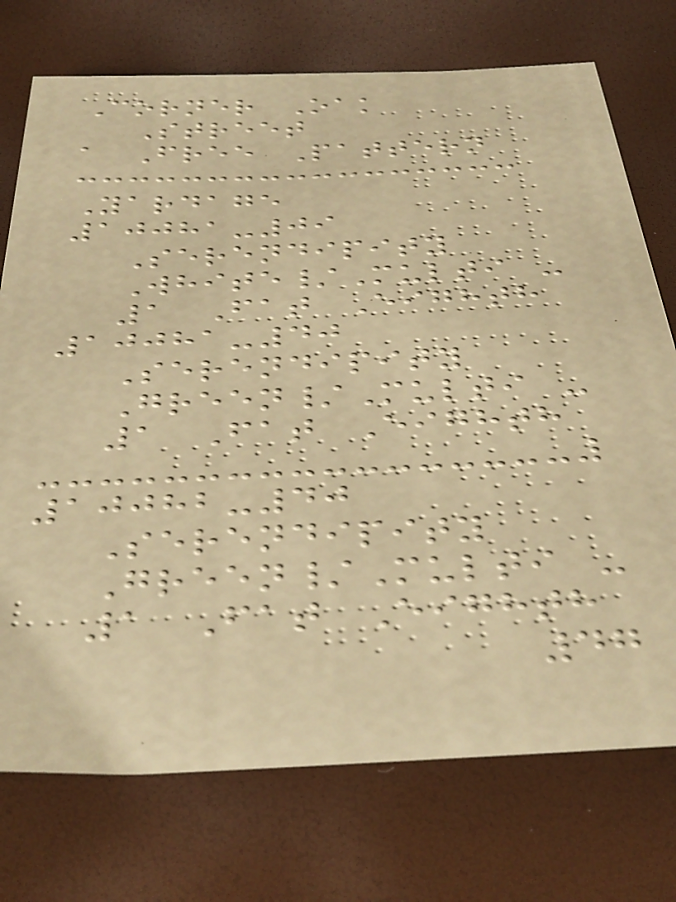Corner Oak
Street
a Free Pattern
Yardage
10081-09
Serendipity
White/Multi -
1 Fat Eighth
10081-40
Serendipity
Green/Multi -
1 Fat Eighth
10082-40
Serendipity
Green/Multi -
1 Fat Eighth
47
